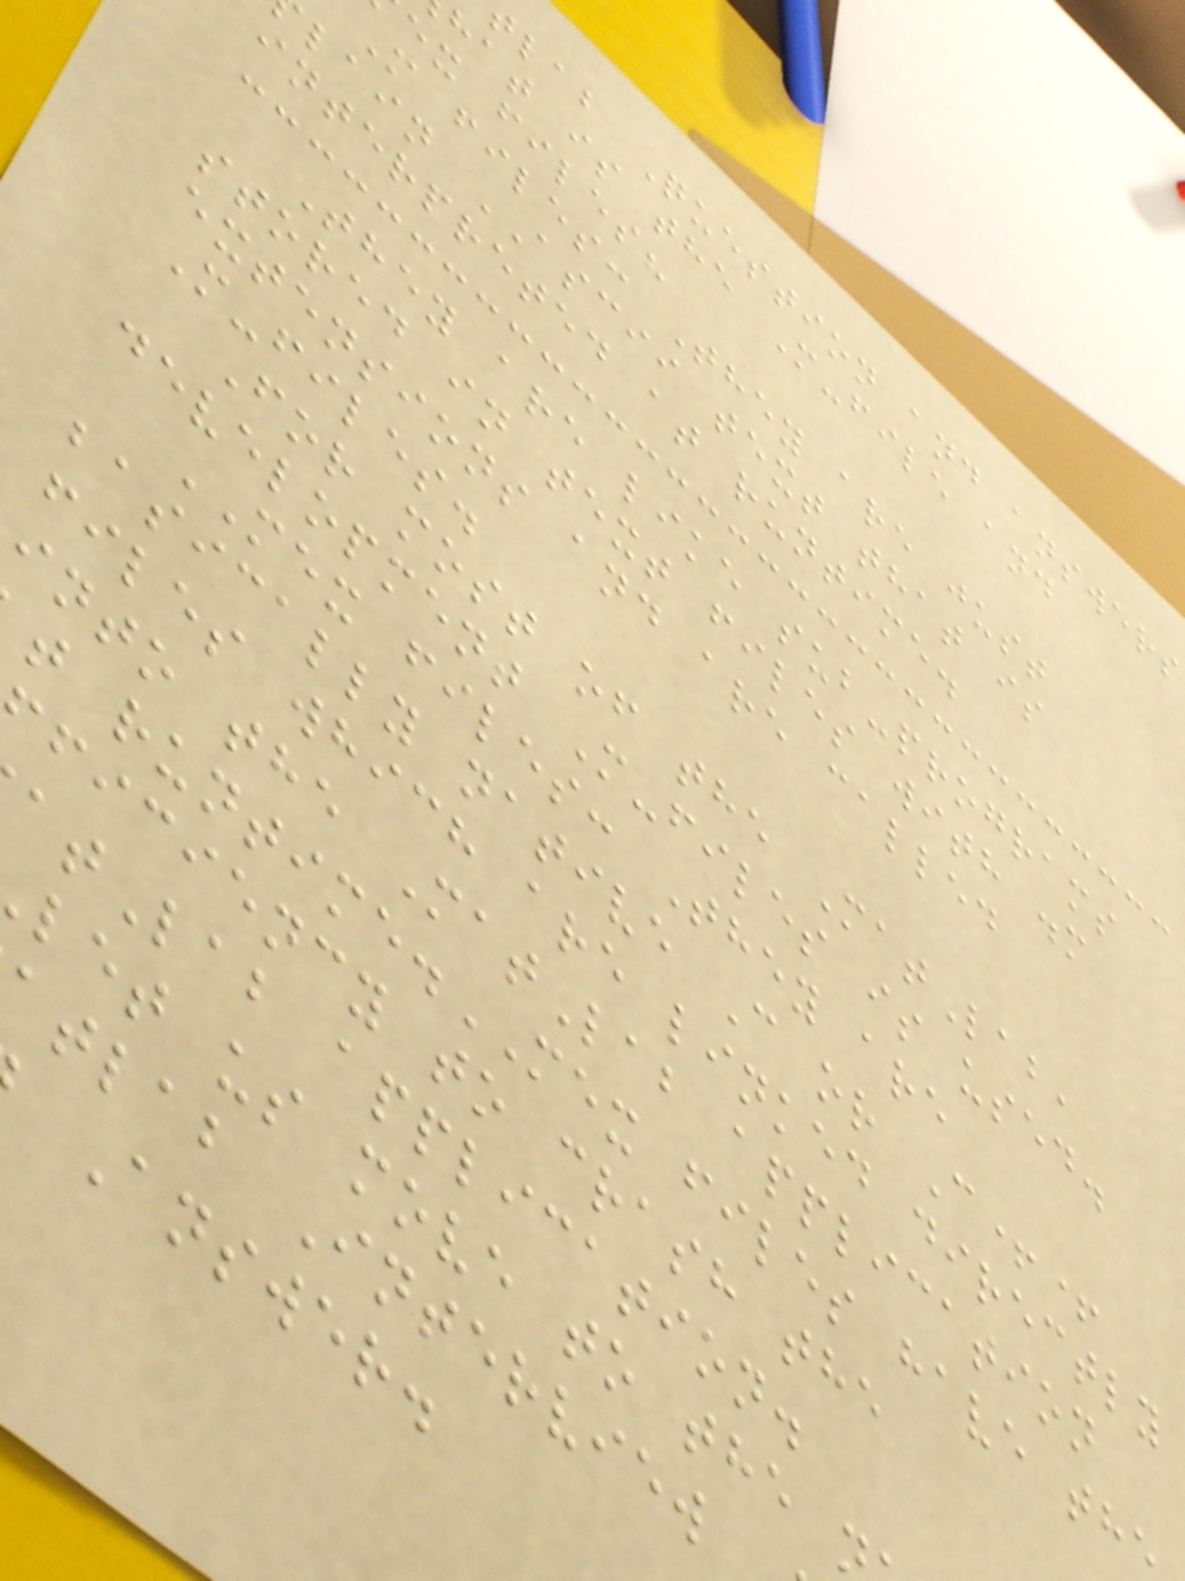tlab Question and answers
hat is the M-file and
ex files?
M files: They are just
lain ASCII text that is
interpreted at runtime.
They are like sub-programs
stored in text files with .m
extensions and are called
M-files.
For most of the MatLab,
development M-files is used.
MEX files: They are
basically native C or C++
files which are linked directly
into the MatLab application
t runtime.MEX files have th
ficiency to crash the
atLab application.
let us move to the
atlab Interview
Answer.
